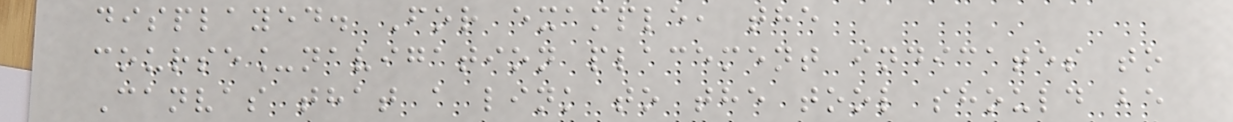displayed. For example, the
course_navigation placement indicates to
Canvas that a link to the tool should be
